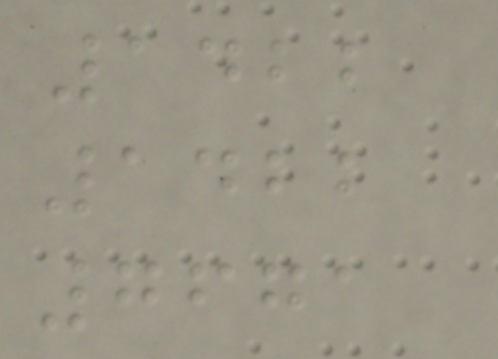1422
1422
7671
